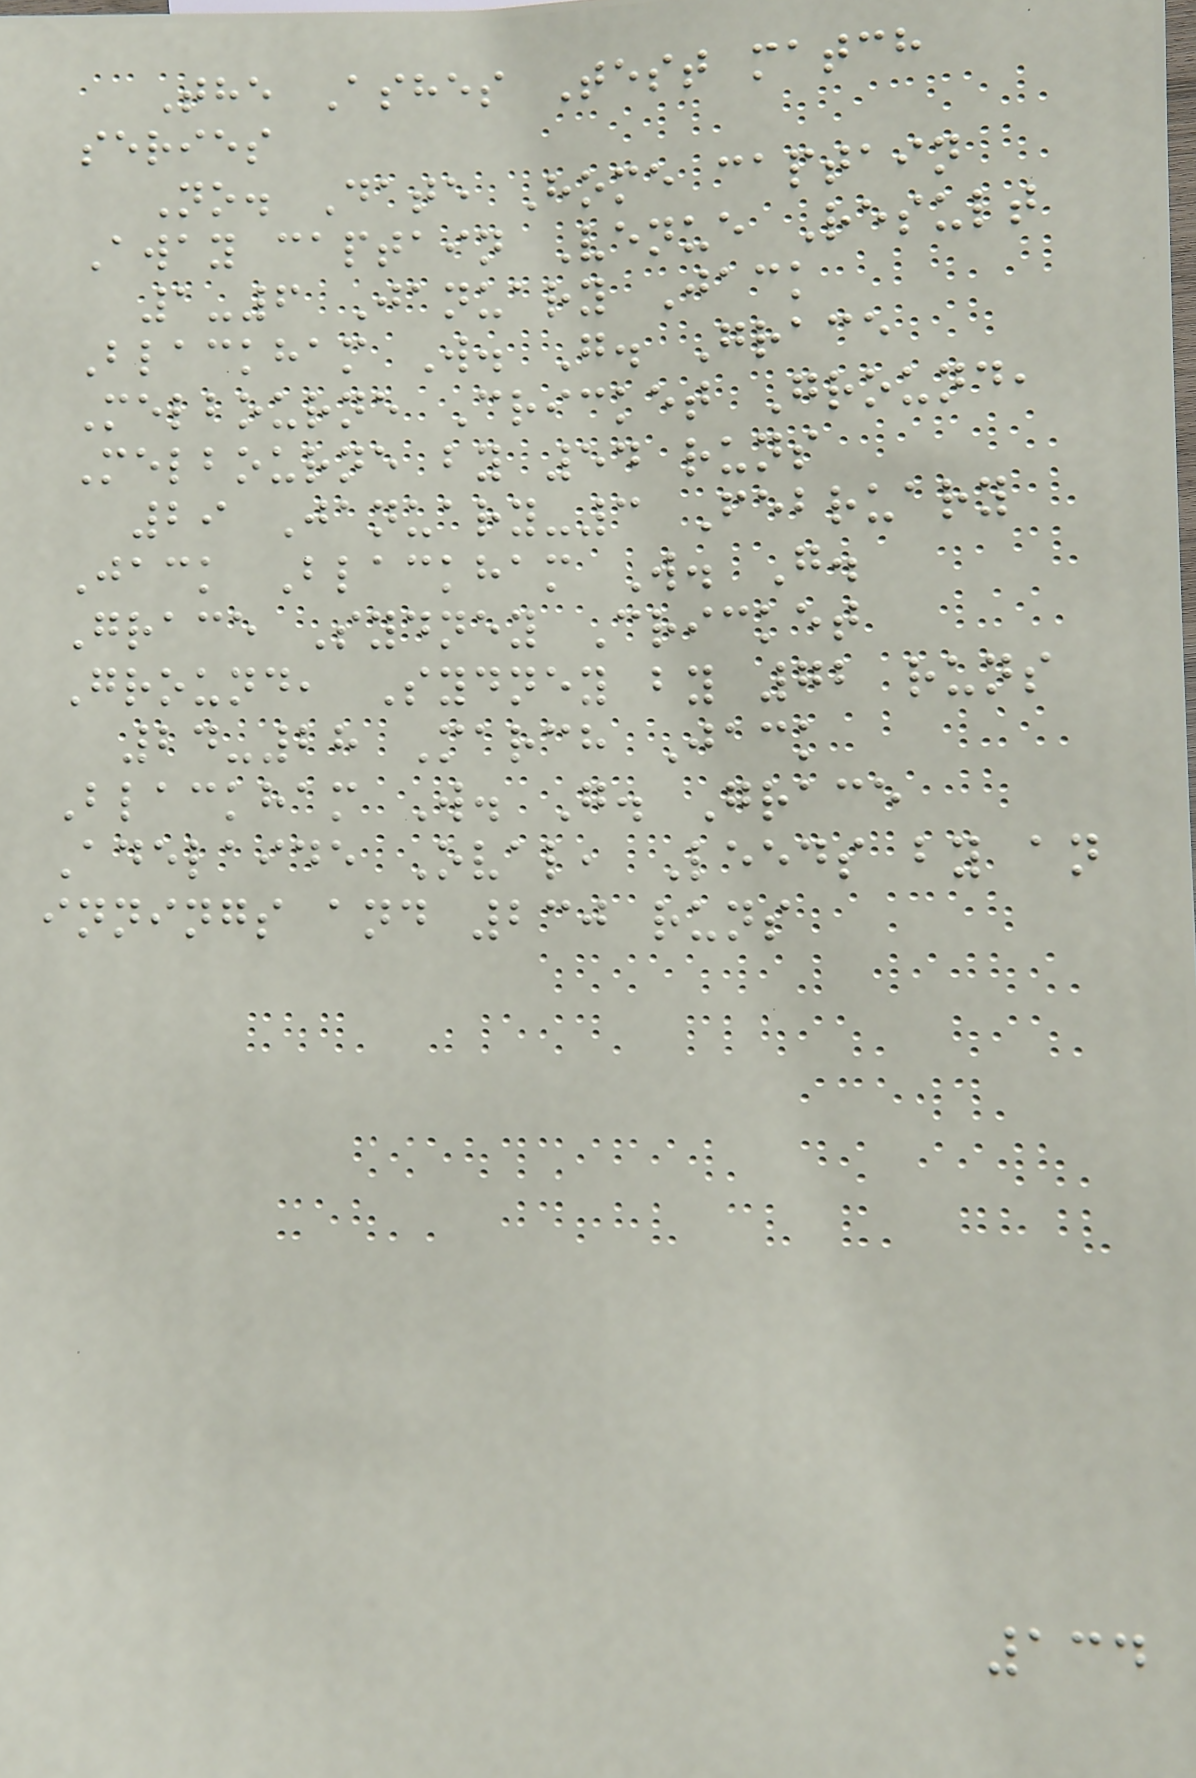The Ashes Test match
series
No. Date Home captain
Away captain Venue Result
1-6 January Jack
Blackham W. G. Grace
Melbourne Cricket Ground,
Melbourne by 54 runs
29 January-3 February
Jack Blackham W. G.
Grace Sydney Cricket
Ground, Sydney by 72 runs
24-28 March Jack
Blackham W. G. Grace
Adelaide Oval, Leeds by an
innings and 230 runs
134
